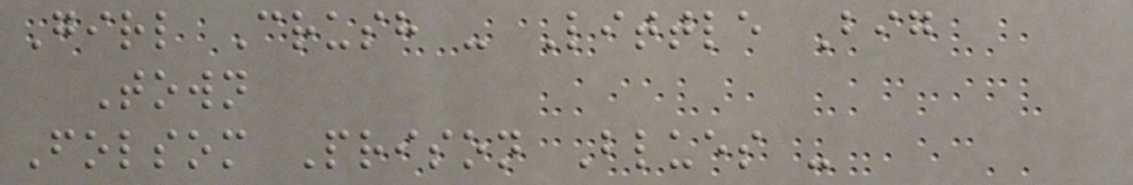Girl Crush - Little Big
Town
Folsom Prison Blues -
